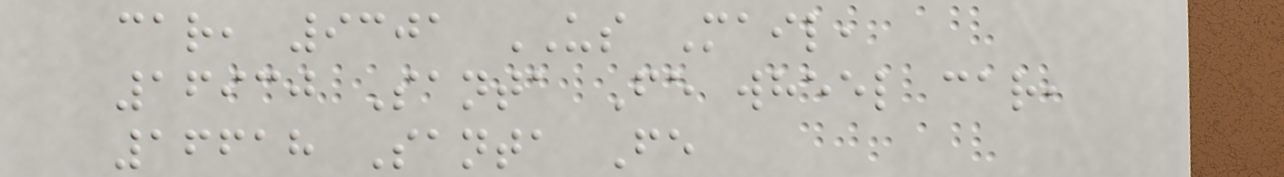car, 9301 US Mail,
16930 Santa Fe wheel car,
16618 Santa Fe
